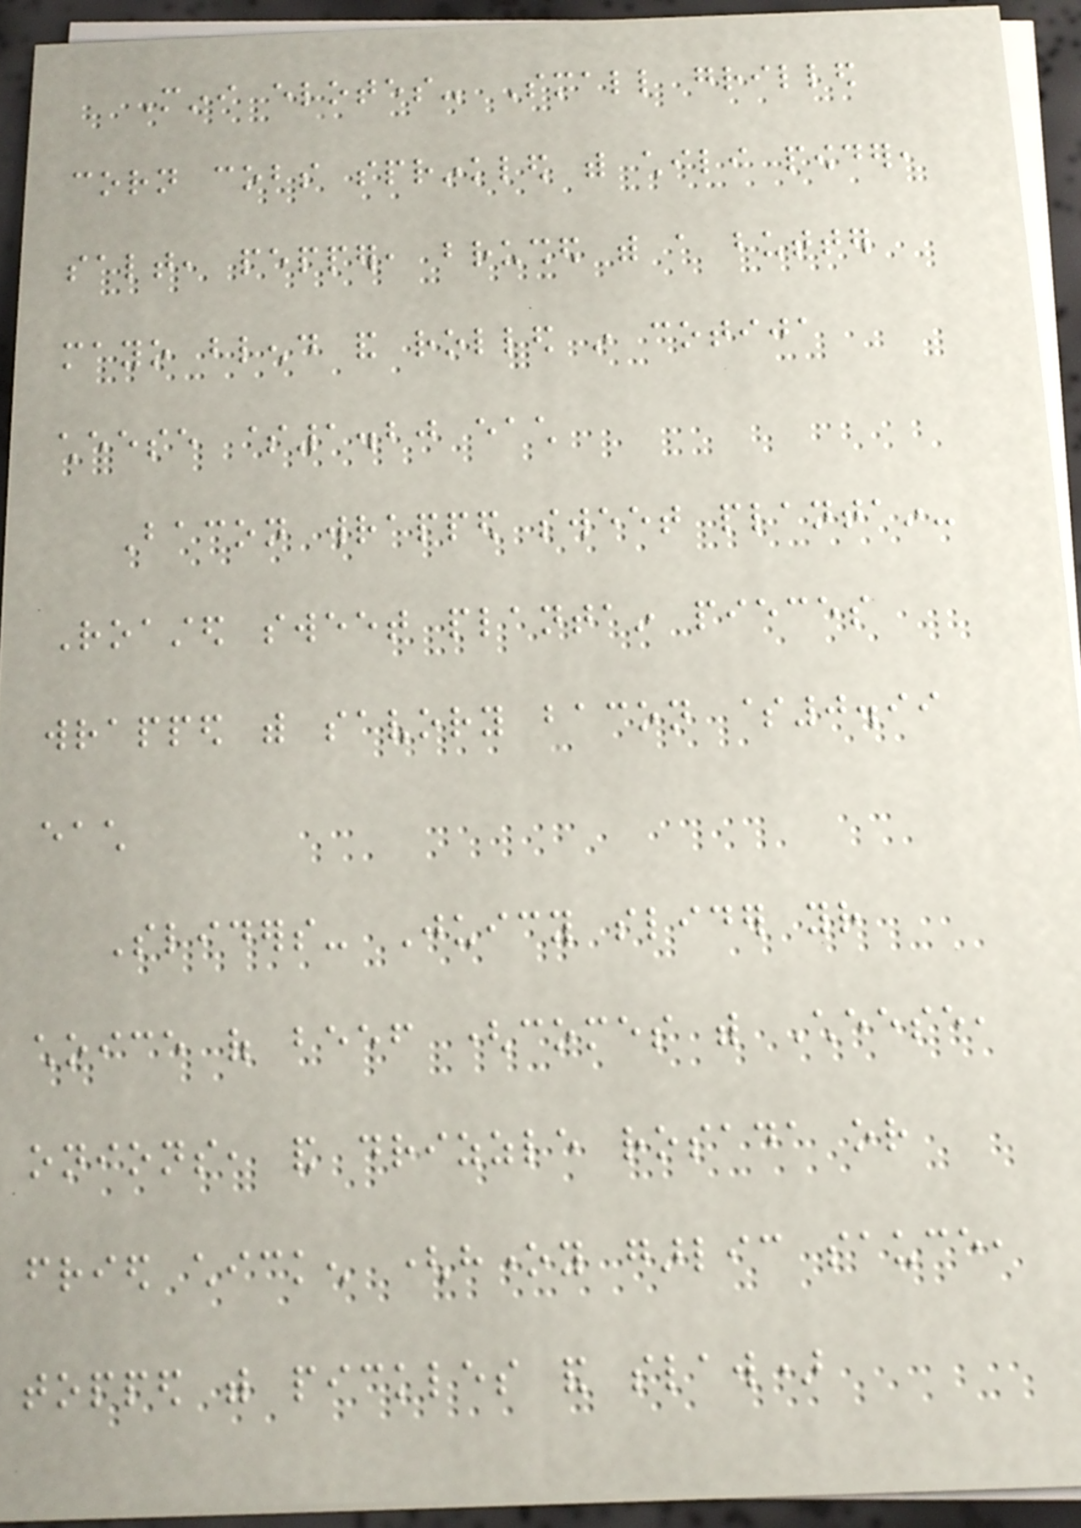Mini elotes- Small grilled
corn cobs sprinkled with chili powder,
salt, pepper, brushed with a butter
mayo blend and rolled in cotija
cheese $1.20 each
Bacon wrapped sweet plantain-
Roasted sweet plantain pieces
wrapped with savory bacon $0.99
each
Sliders- Juicy slider your
choice of beef (comes with Cheese,
onions, and drizzle rosada or
fried chicken (honey garlic sauce,
topped with pickles and slaw)
